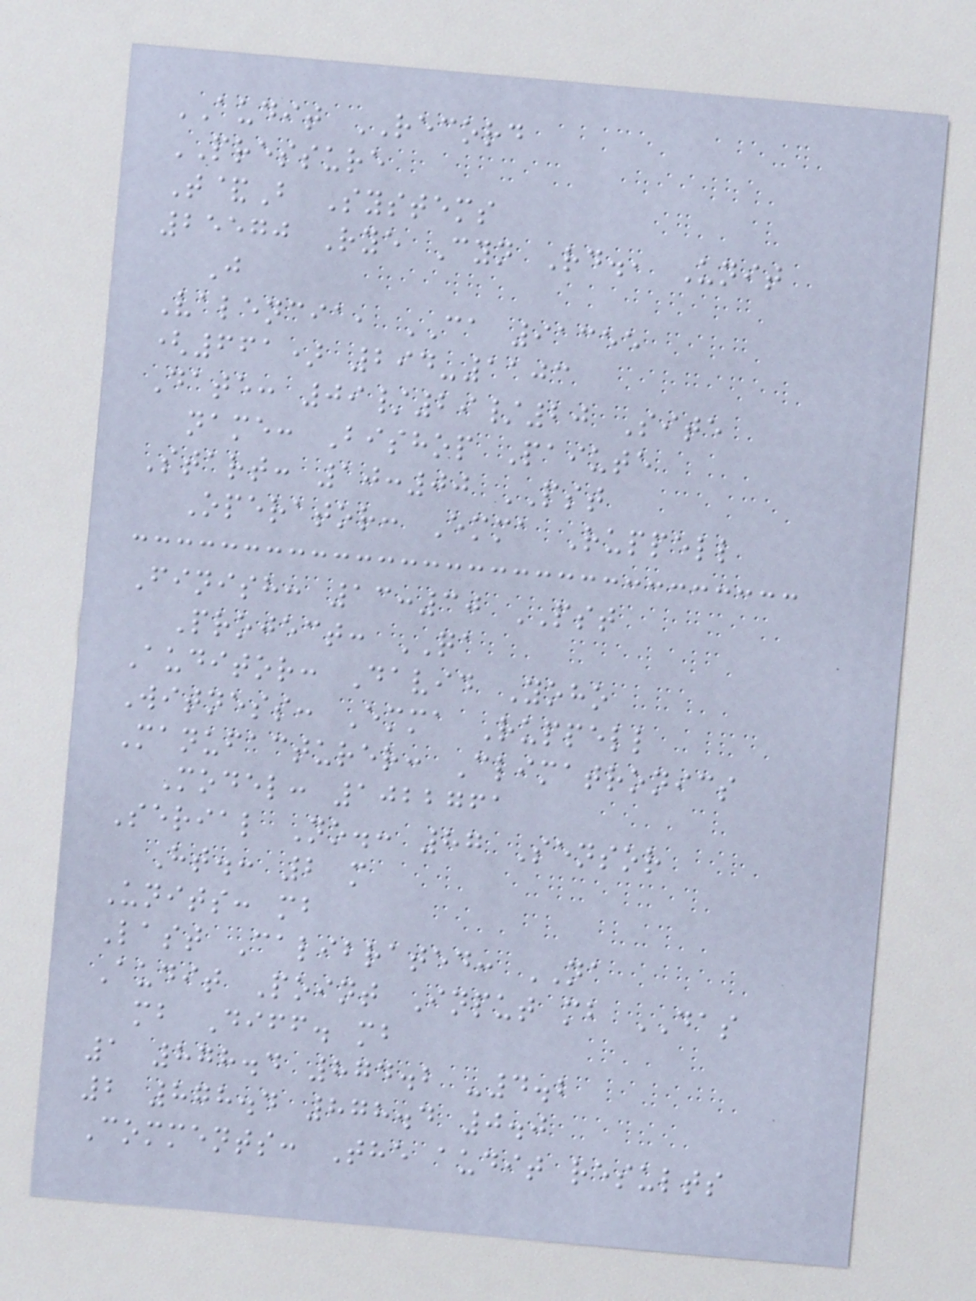AUDIT RECORD
PRESSURE
T&B Systems
25570 Rye Cyn Rd., Unit
J
Valencia, CA 91355
(661) 294-1103
Date: 09/29/20 Site
name: Bishop Paiute
Start: 10:00 PST
Operator: Emma Ruppell
Finish: 13:30 PST
Project: QA
Auditor: David Yoho
Witness: Emma Ruppell
Manufacturer: Climatronics
Model: 1022761
Serial No.: 87 Sensor
Ht.: 2 m
Units: mb
Last Calibrated: NA
Audit Point Input mb DAS
mb Diff. mb
1 878.4 874.2 -4.2
2 878.4 878.4 0.0
Comments: The audit results
